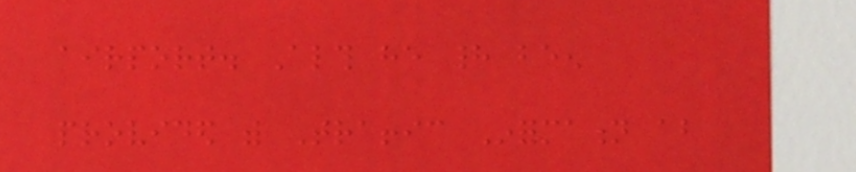airport. Although he had been
provided with Traffic Information about
